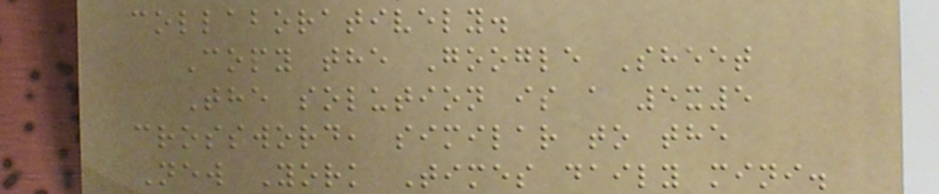collaboratively.
Copy the Google Sheet
The solution is a 5x5
crossword, similar to the
New York Times daily mini.
